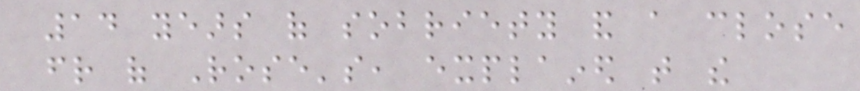14 years of sobriety and a close
friend of Rose's, explained that the
